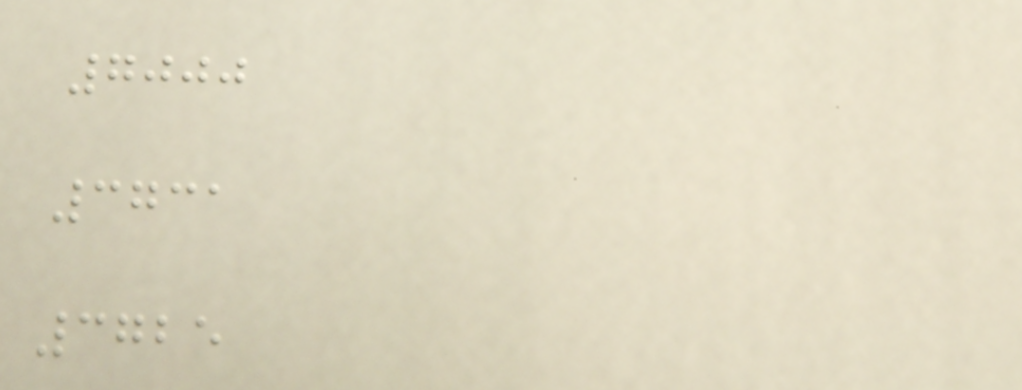7000
3731
3725
